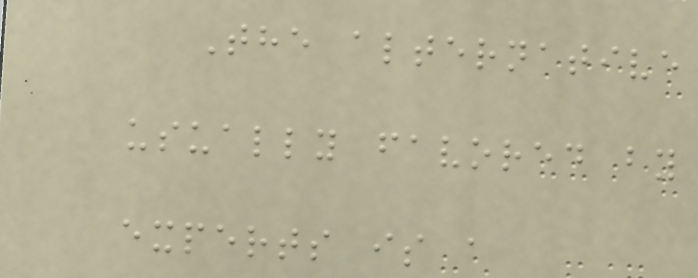The alternative
usually favored by
experts is a
